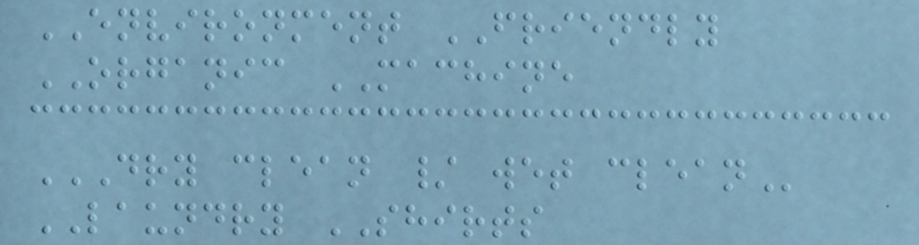ENVIRONMENT FRIENDLY
ORGANIC MACHINE
DRY CLEAN / WET CLEAN
LAUNDRY SHIRTS
